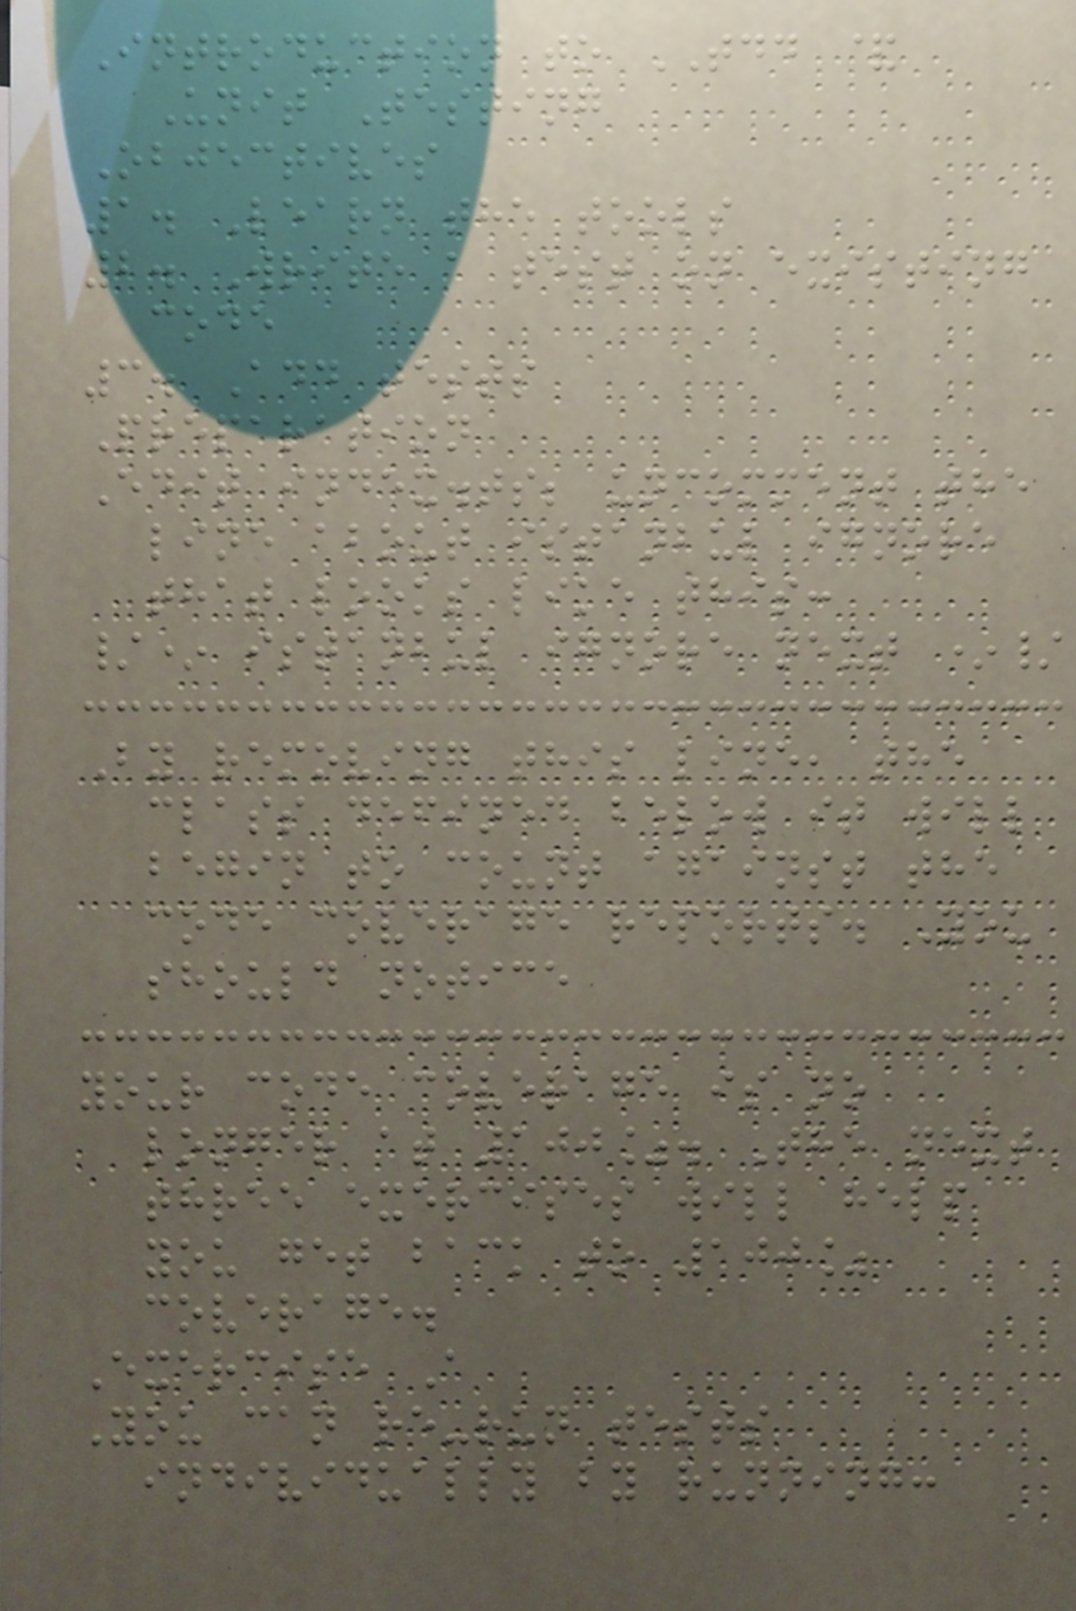Introduction to TDD &
Unit Testing
Objectives
1. Learn the tools
2. Write a test on existing
code
3. Add tests
Preparation
Edit index.ts; uncomment the
line about istanbul ignore
that looks like this:
/* istanbul ignore next */
By removing this line, the
class defined below it will
begin to count against the
code coverage reports. You
should notice
your code coverage is no
longer at 100%. The next
three exercises will help
you get back to 100%
coverage.
Exercise A
You can re-run tests
individually by running:
